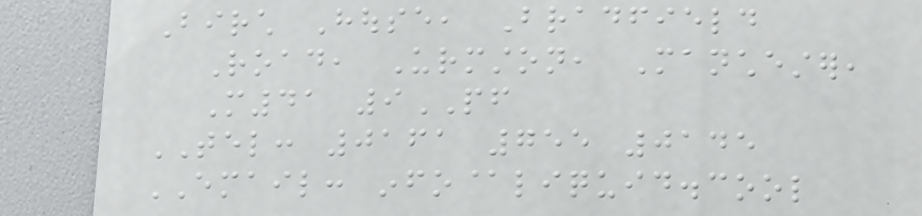Birch House, Bradfield
Road, Urmston, Manchester,
M41 9PF
TEL: 0161 755 0145
EMAIL: info@liquid.cool
